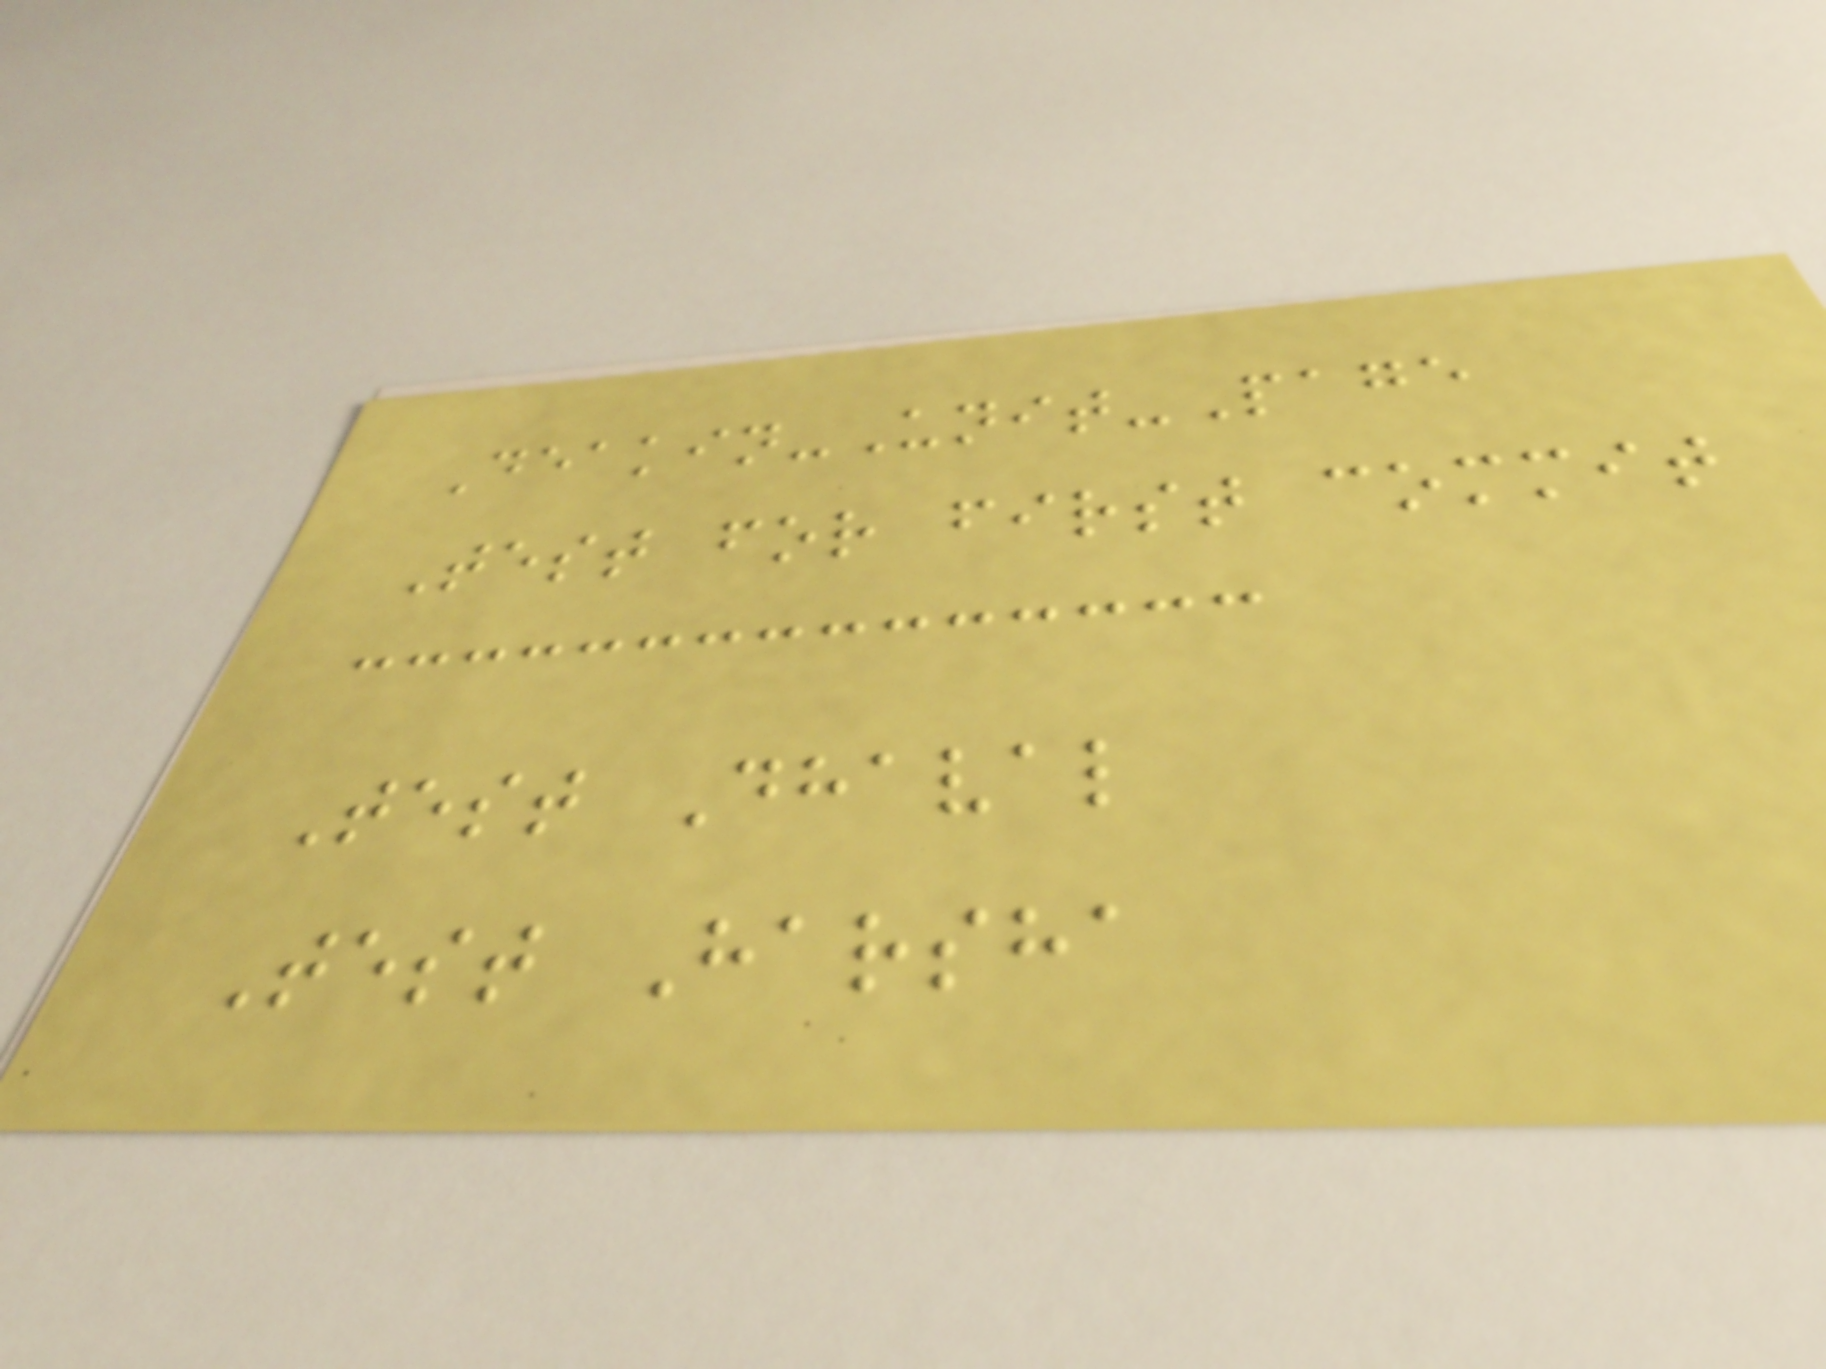Deakin-Unit-Page
Test for first commit
Test Dhaval
Test Harsha
